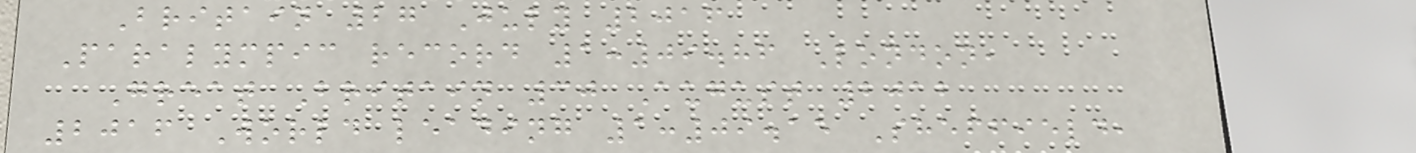Britain 27 July 2016
Paralympic record 1:09.86 London,
Great Britain 30 August 2012
2016 World leading 1:09.15 Sheffield,
